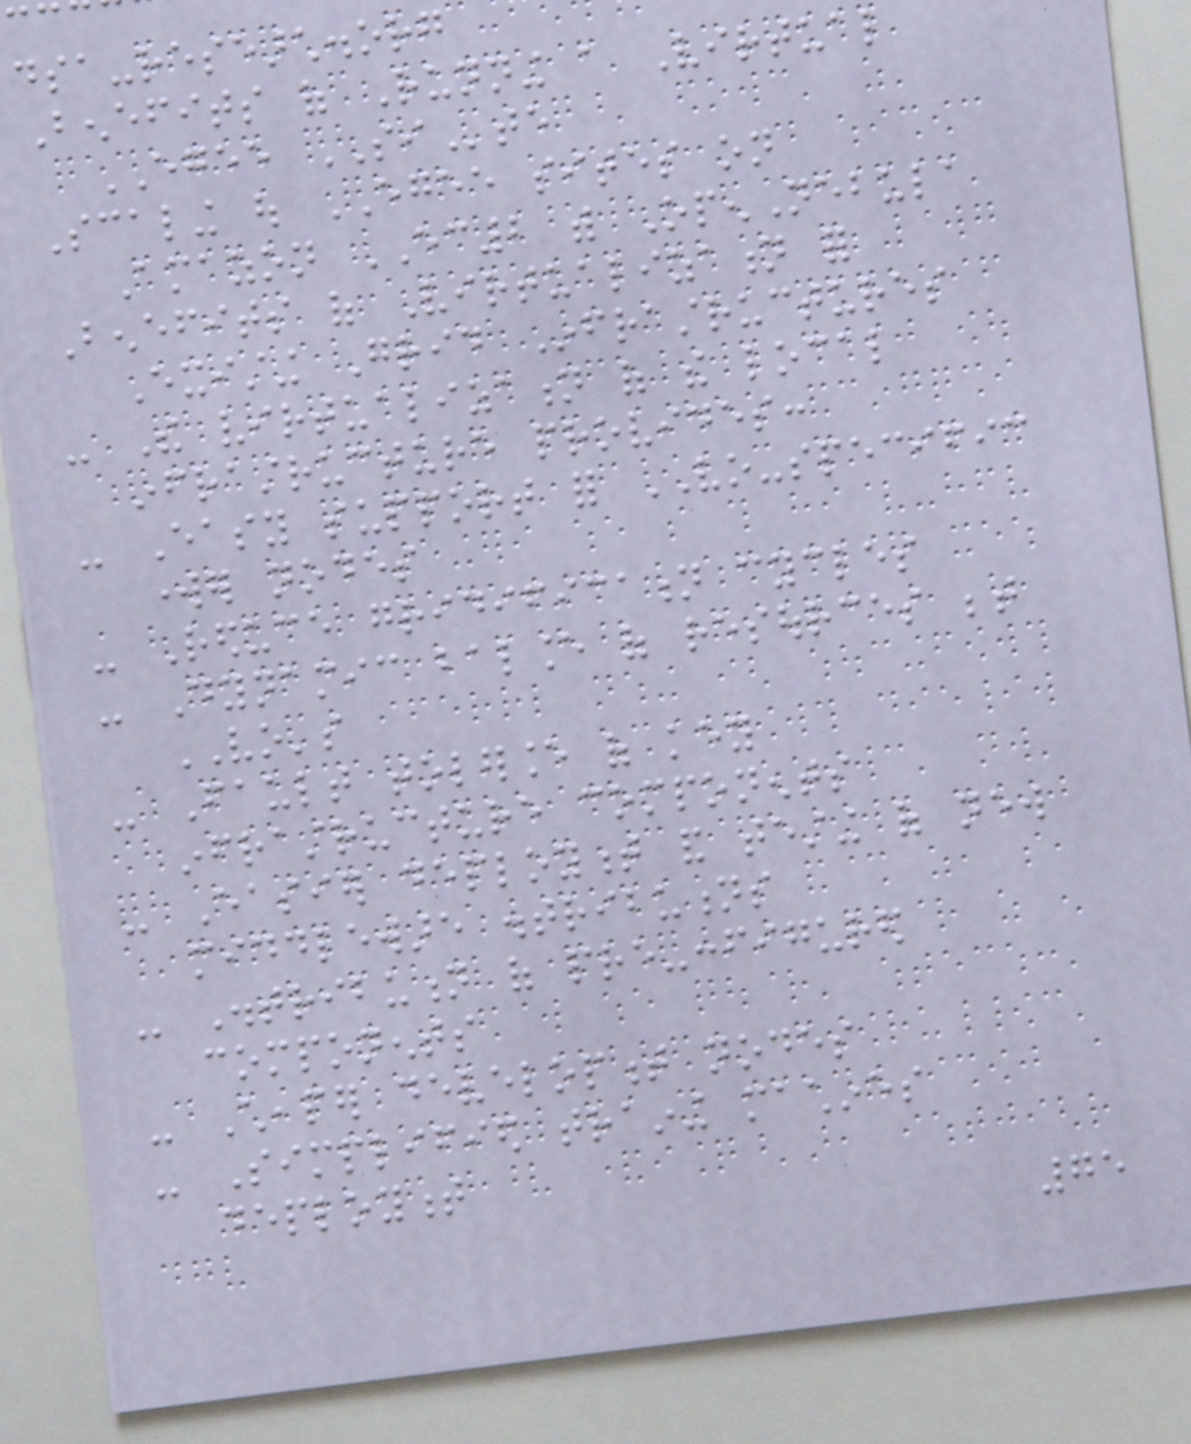dsa-research.org
Benefits of Running a Virtual
EGEE SIte
Scaling out EGEE sites on
Amazon EC2 with OpenNebula
Benefits of Virtualization for
Existing Grid Infrastructures
- The virtualization of the local
infrastructure provides:
- Easy support for VO-specific
worker nodes
- Reduce gridification cycles
- Dynamic balance of resources between
VO's
- Fault tolerance of key
infrastructure components
- Easier deployment and testing of new
middleware distributions
- Distribution of pre-configured
components
- Cheaper development nodes
- Simplified training machines
deployment
75
